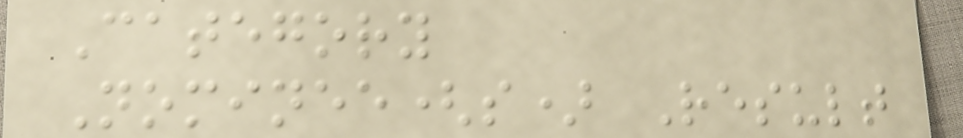Category
Nominee(s) Result
